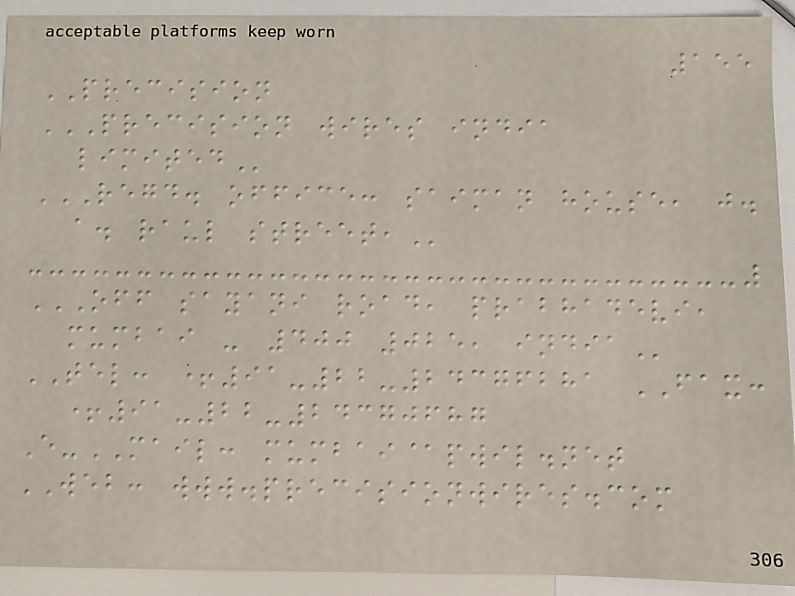155
PRECISION
PRECISION WIRES INDIA
LIMITED
REGD. OFFICE: SAIMAN HOUSE, J.
A. RAUL STREET,
OFF SAYANI ROAD, PRABHADEVI,
MUMBAI - 400 025, INDIA
TEL: +91-22-24376281 FAX:
+91-22-24370687
E-MAIL: mumbai@pwil.net
WEB: www.precisionwires.com
